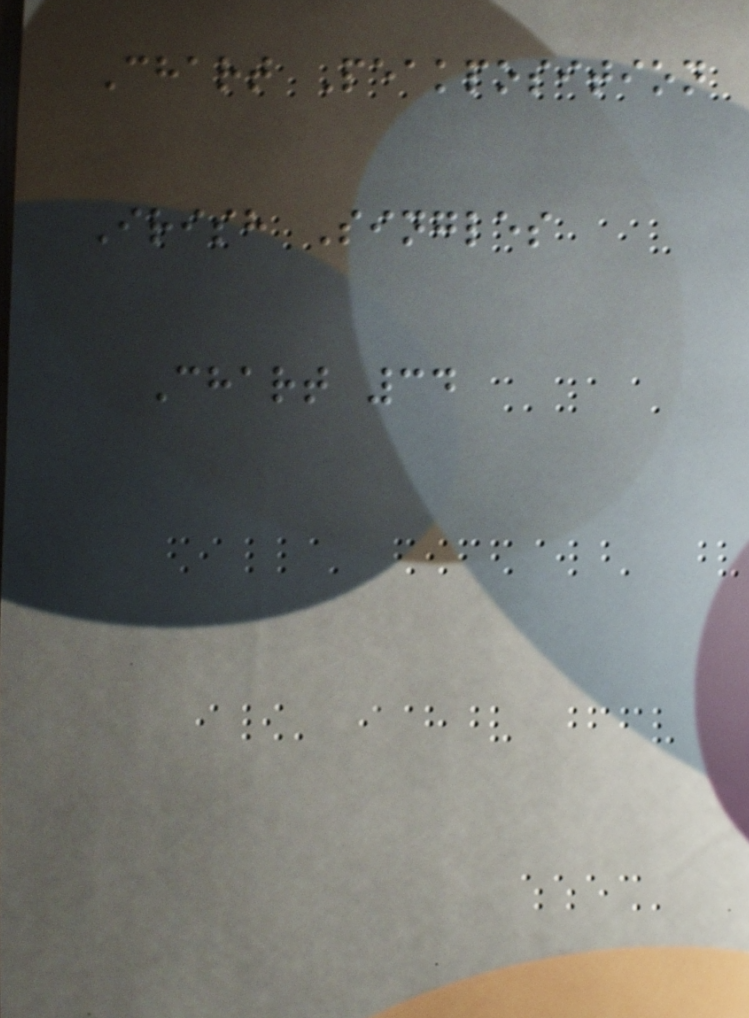Chart Peakposition
Irish Singles
Chart 34
